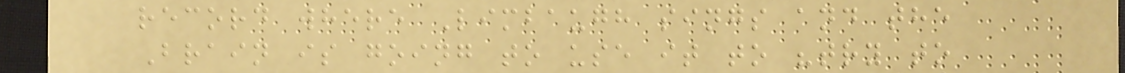record where Limbaugh sings and the
Brain is going to use it to "try to
